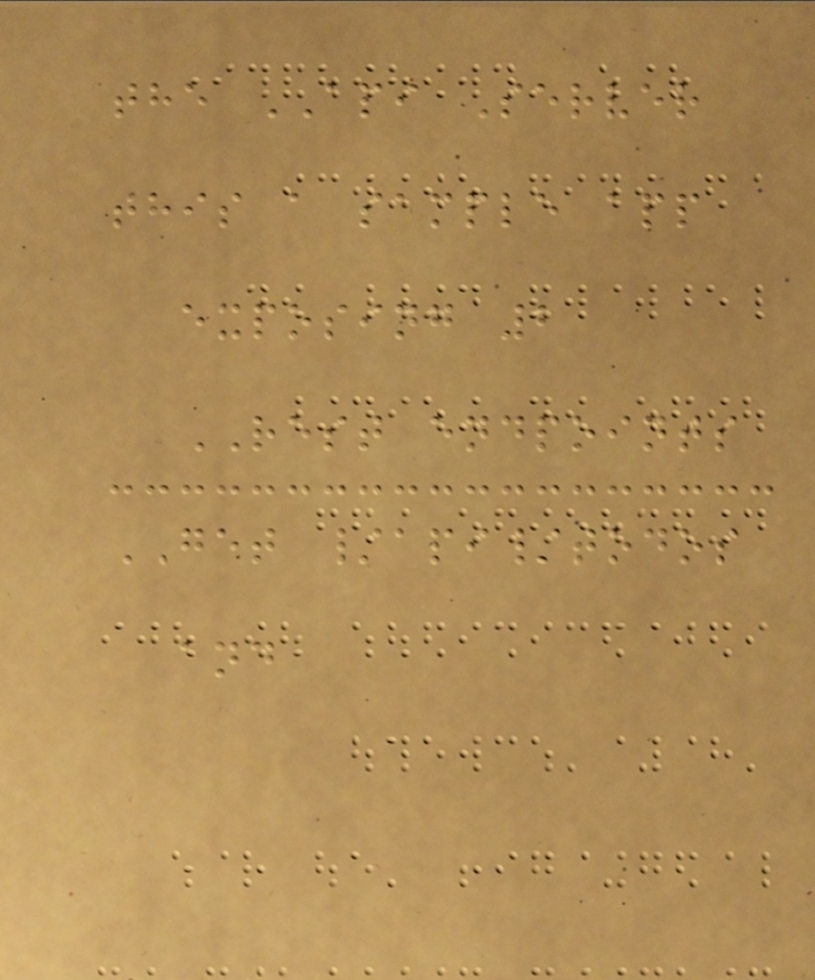the API Server
this a sample app
exposing 2
REST endpoints
GET /api/todos
and
